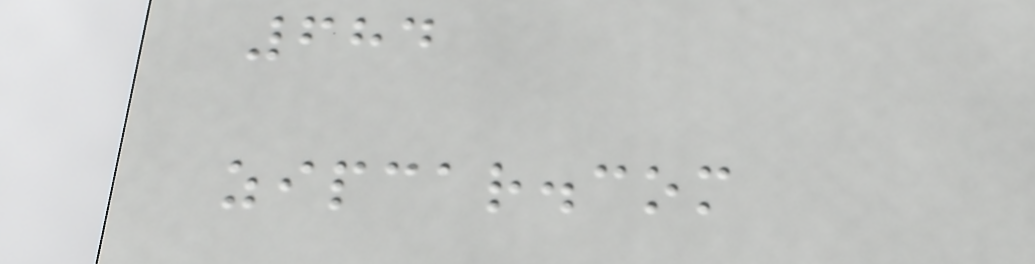684
zipcar.com
